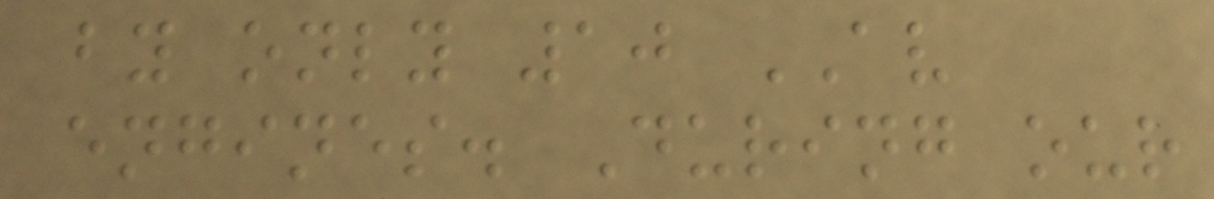by only 10 AV
engines. During our
